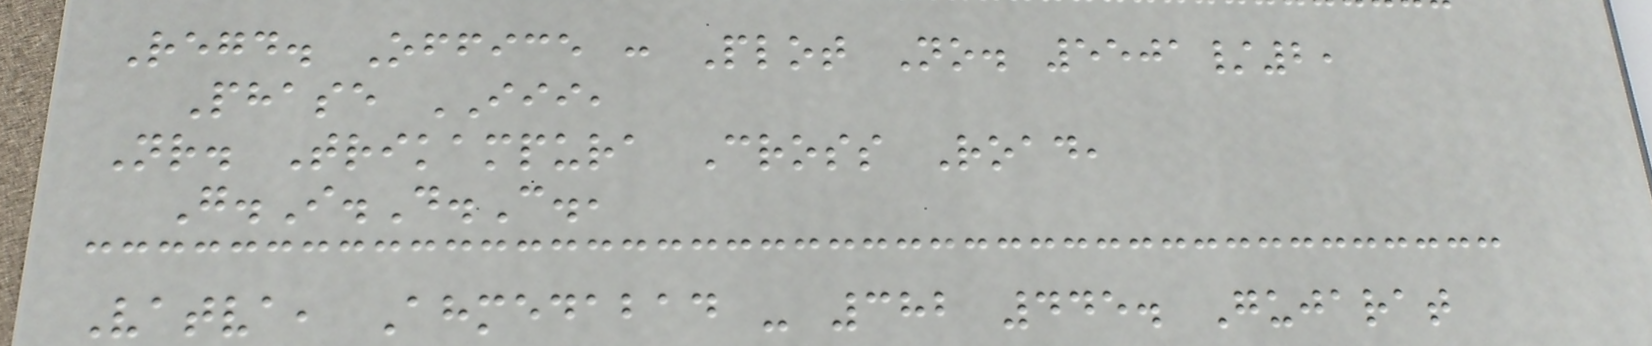Regd. Office : Plot No. 5501/2,
Phase III,
Nr. Trikampura Cross Road,
G.I.D.C.,
Vatva, Ahmedabad - 382 445. Gujarat
